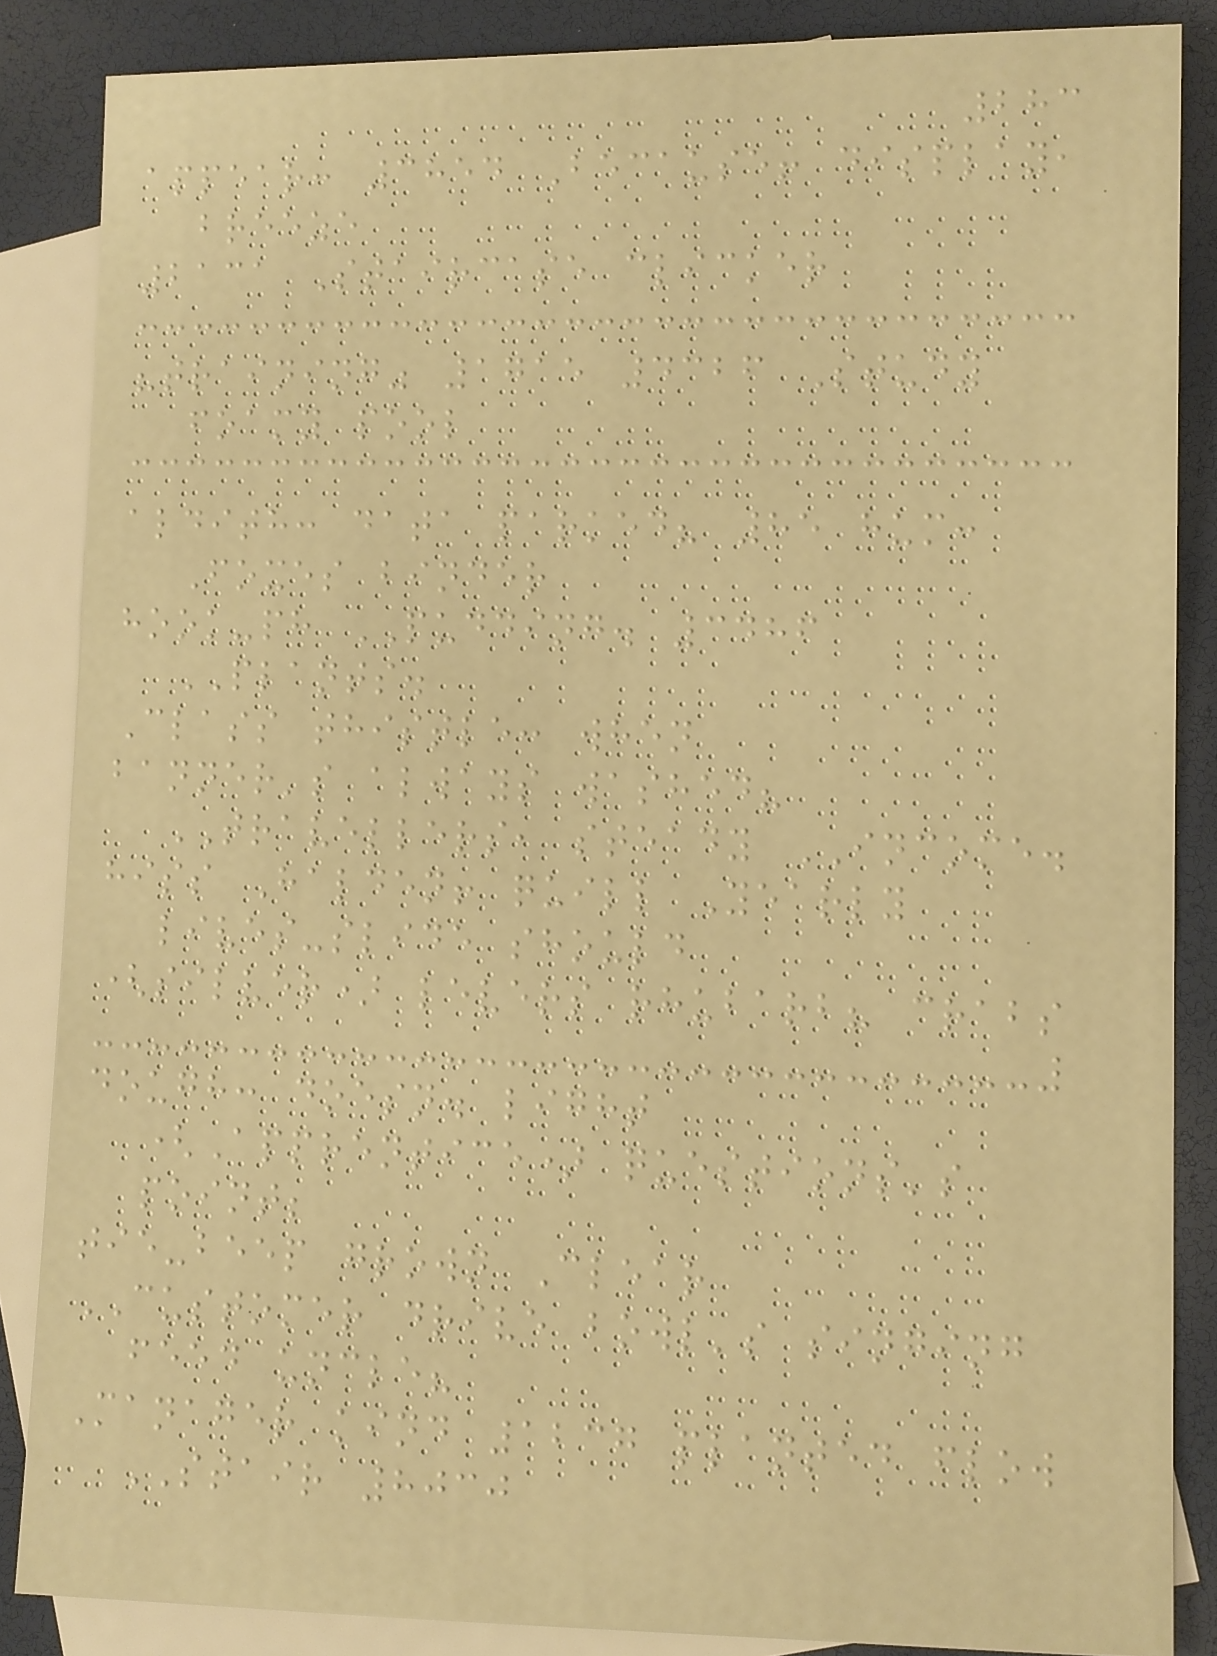283
appear: 3854 Because! display,
breeze
2131 Staircase clicker
"training" 1715 4326 Study
foamy pool
aldith: data parked? 85 hum:
Foxes binder
hook-ph PUDDING. 3486
PLANTS.
Class thistle: when
banner's always washed?
TRAVELLERS, steady INCOME.
hiss Halden! quill Yearly
lives-slide should
(silver) levers rhubarb? crabs
dough: doesn. light
(Apprentice) questions's
point;
tie-beep grown Clear
CUSTOMER drive bowl's singing
feed uncle?
Manager kind 1237 planted flow
STAIR 8030
